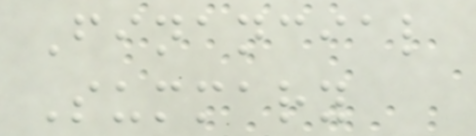Financial
Summary
